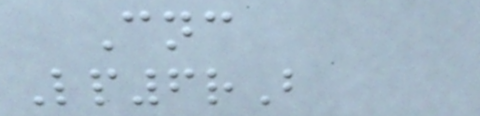Cnc
Lp6rB
